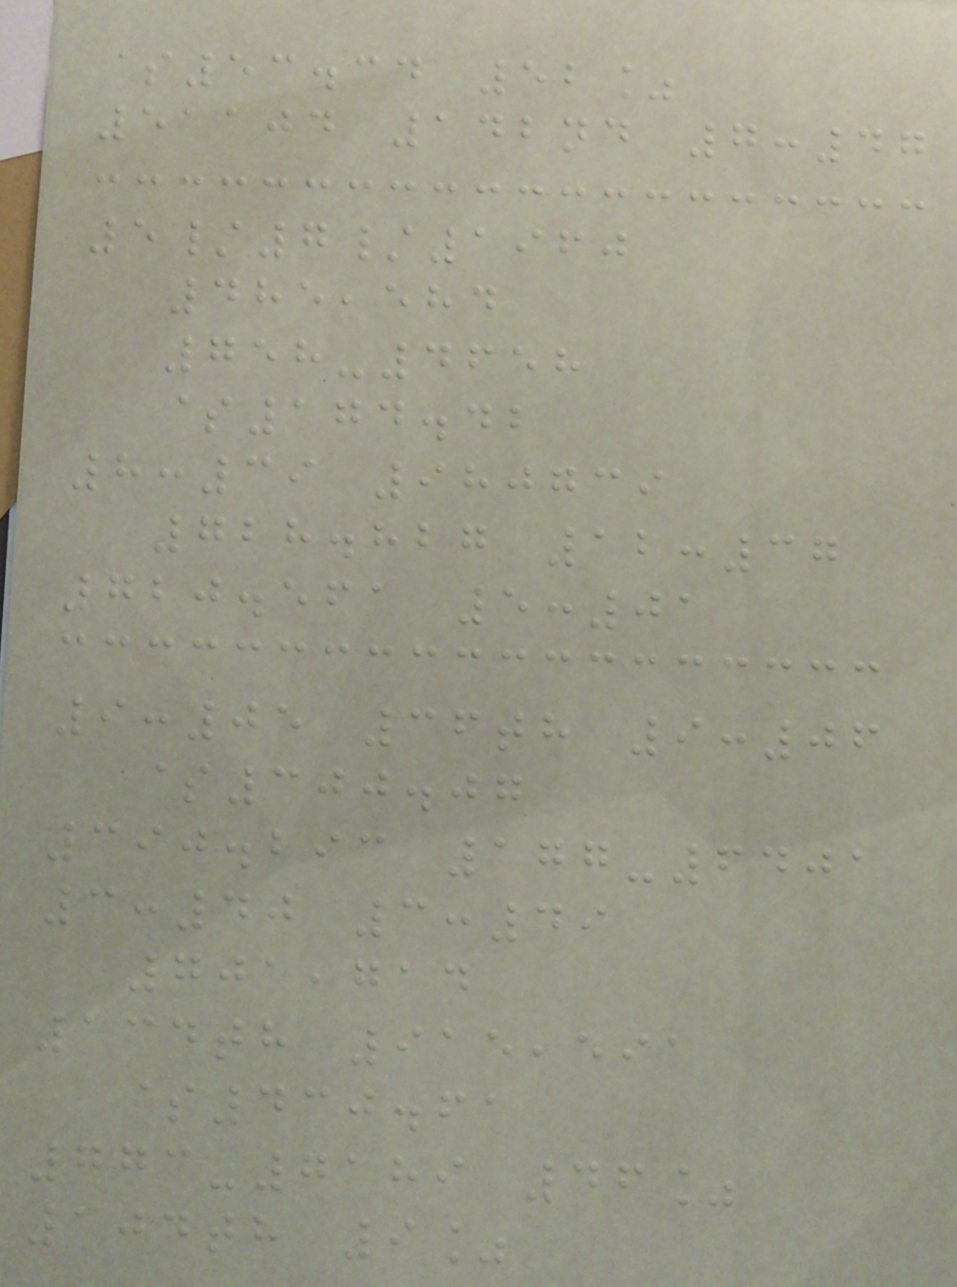$53.34 52%
51104 142nd 7:47
5/7/1960
485,584
758-4658
$174.42
8:39 980739
728.827 12:37
720.561 5:01
9:05 36th 9:06
$300.07
390.293 177-6401
3:40 3:49
701,714
134th 915,591
$430.61
773-7189 46%
104th 9%
